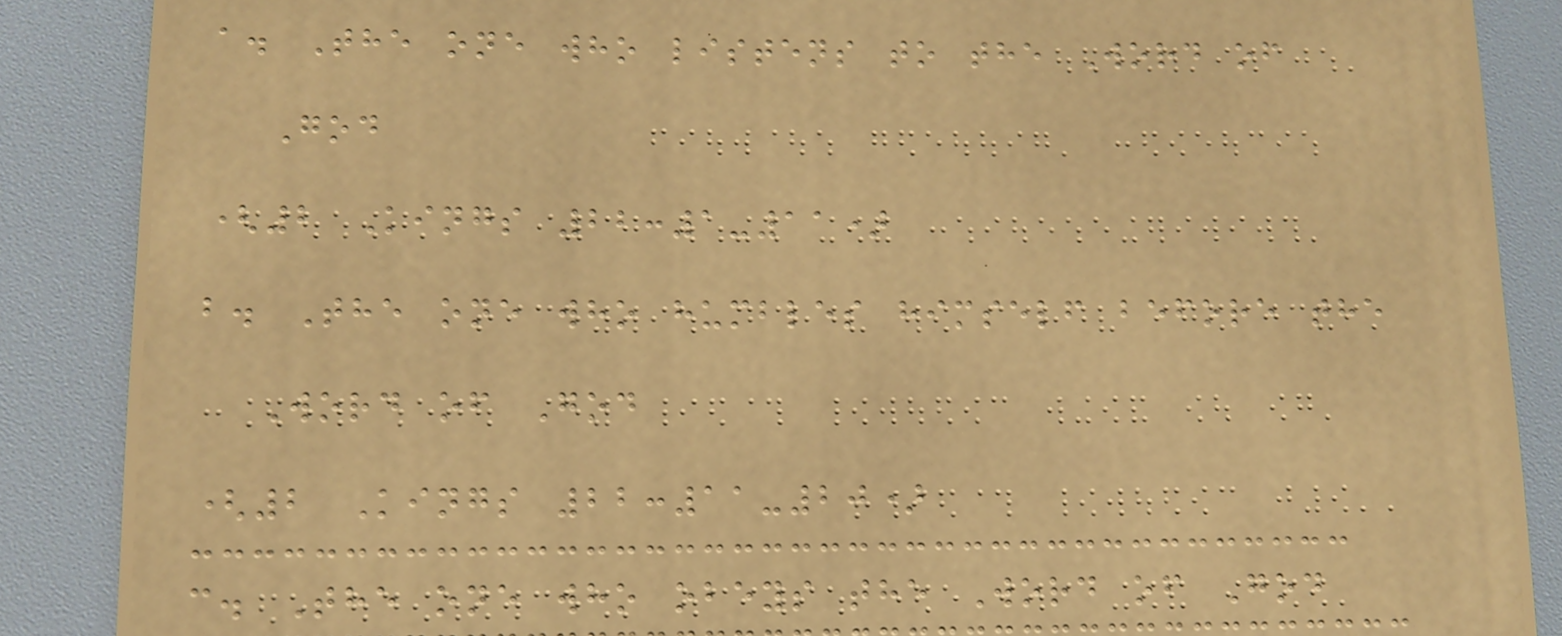a. The one who listens to the Word of
God
(2 Kings 22:1-11)
b. The one who humbles himself before the
Word of God
(2 Kings 22:11-20)
c. The one who obeys the Word of God
